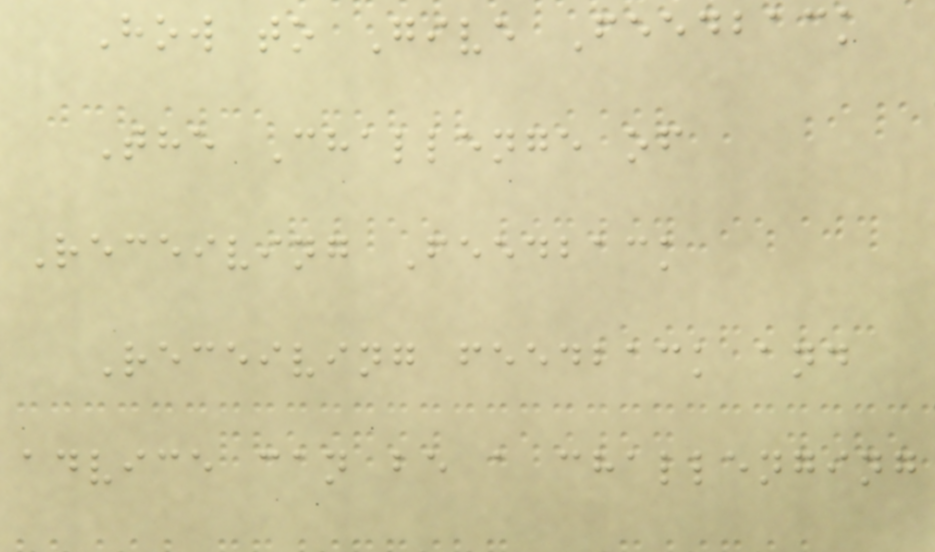How to Give Feedback
The Challenge of
Receiving Feedback
Receiving feedback and
advice can be a challenging
